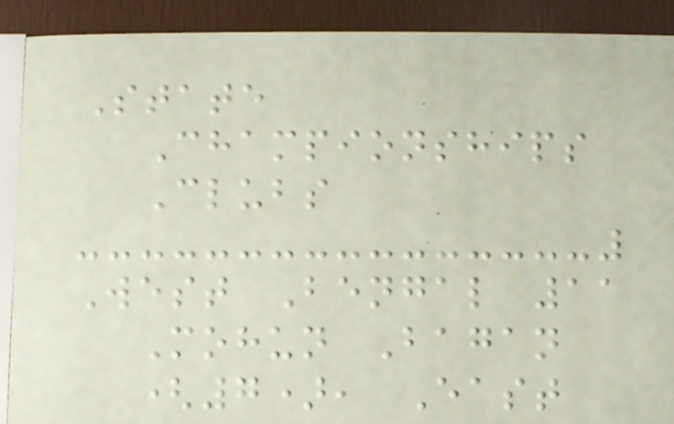State
Championships
Clubs
West Bengal 11
Mohun Bagan
(7), East
